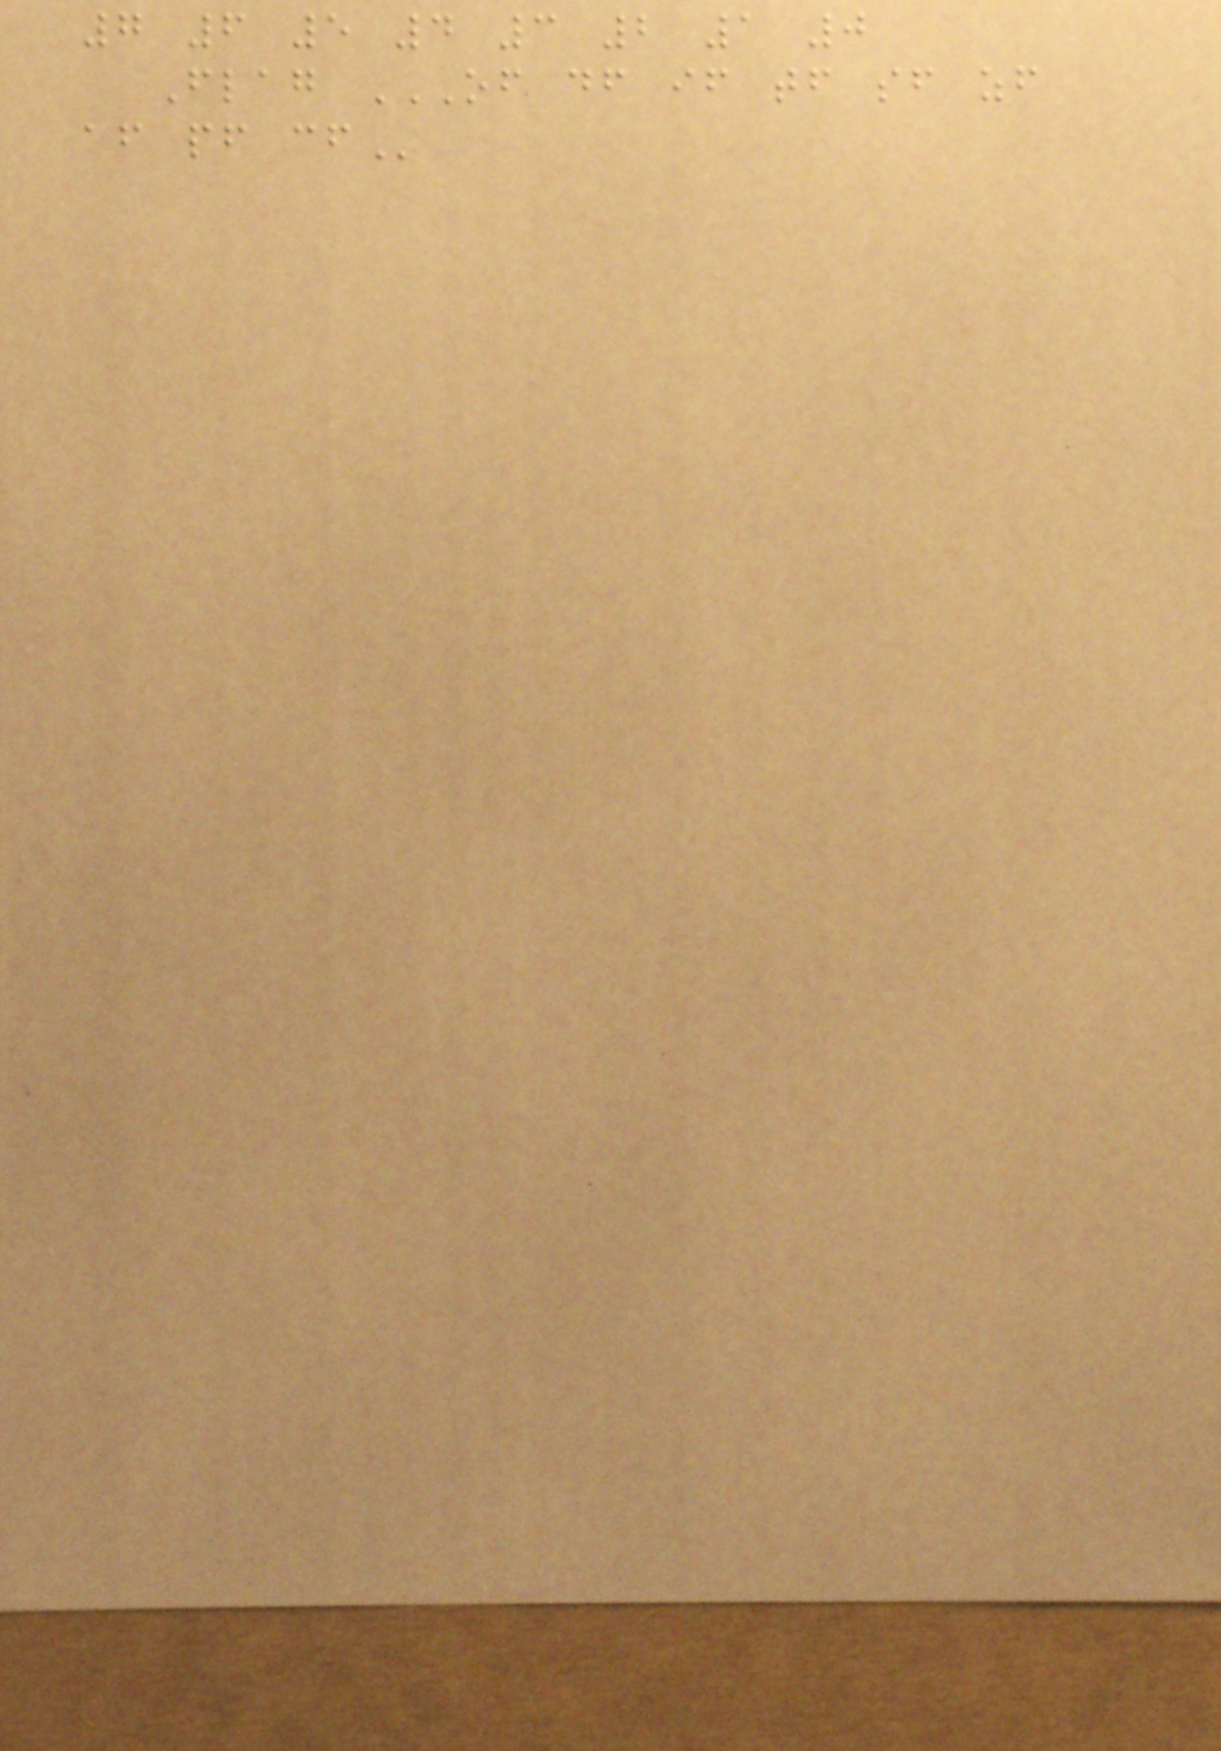7 6 5 4 3 2 1 0
Flag OF DF IF TF SF ZF
AF PF CF
